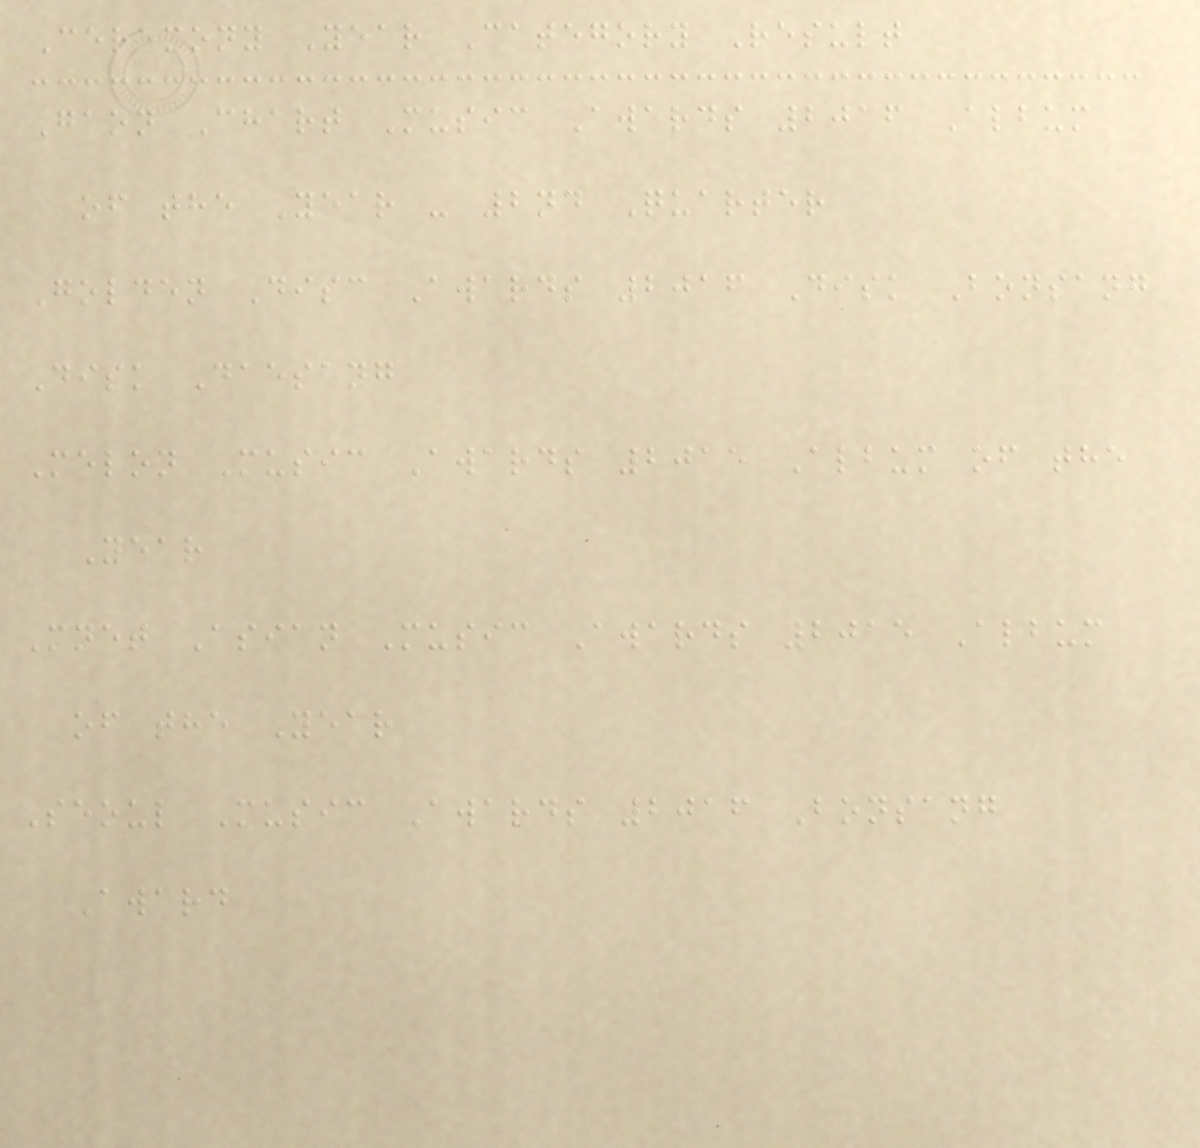Ceremony Year Category Result
Gaon Chart Music Awards 2016 Album
of the Year - 2nd Quarter
Golden Disc Awards 2016 Disk Bonsang
Disk Daesang
Melon Music Awards 2015 Album of the
Year
Mnet Asian Music Awards 2015 Album
of the Year
Seoul Music Awards 2016 Bonsang
Award
